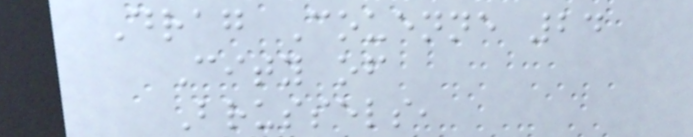Drag Couenne 24
City of
Brussels,
